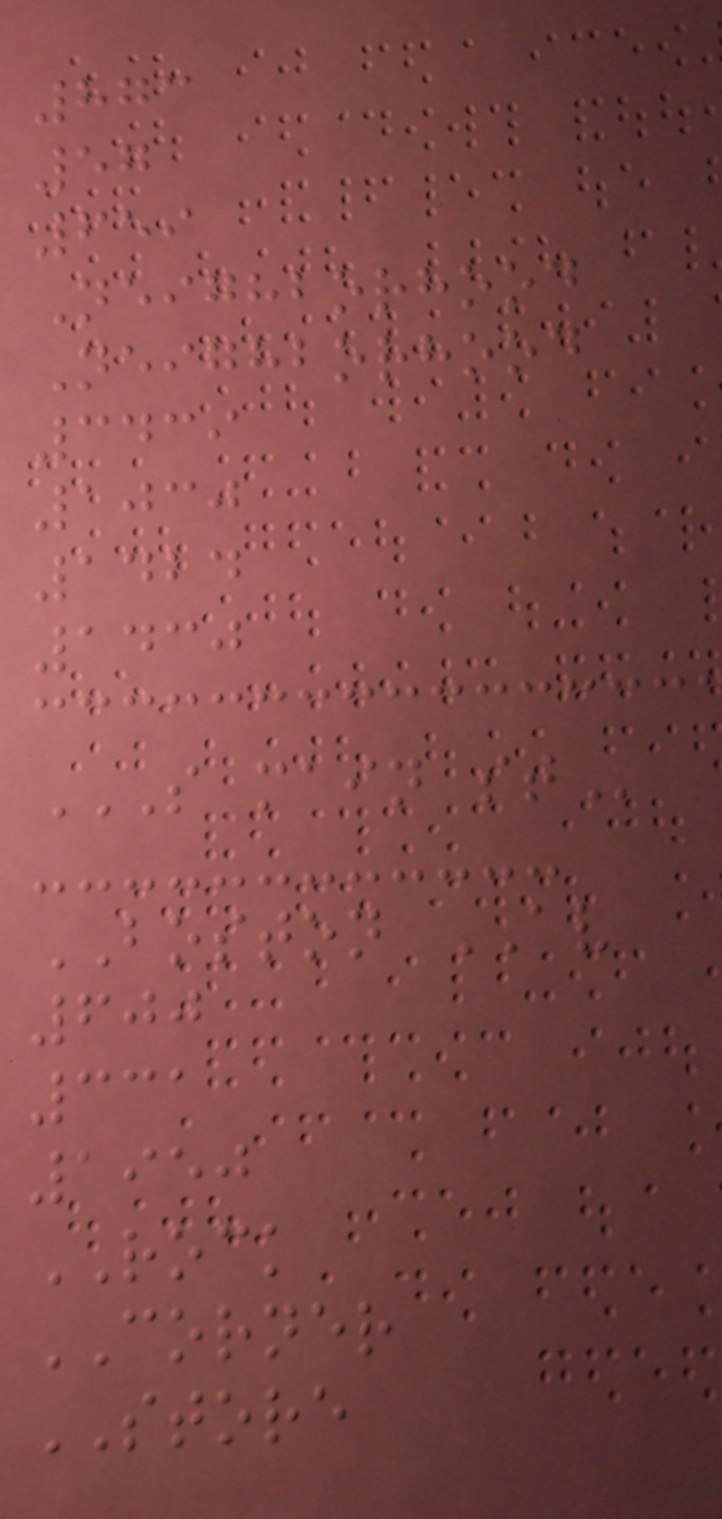873
57
659
Neighborhood
Neighborhood
3439
1030
1424
1430
S MAIN ST
BOSTON AV
600
331
1950
ROCK
CORNER
STORE
